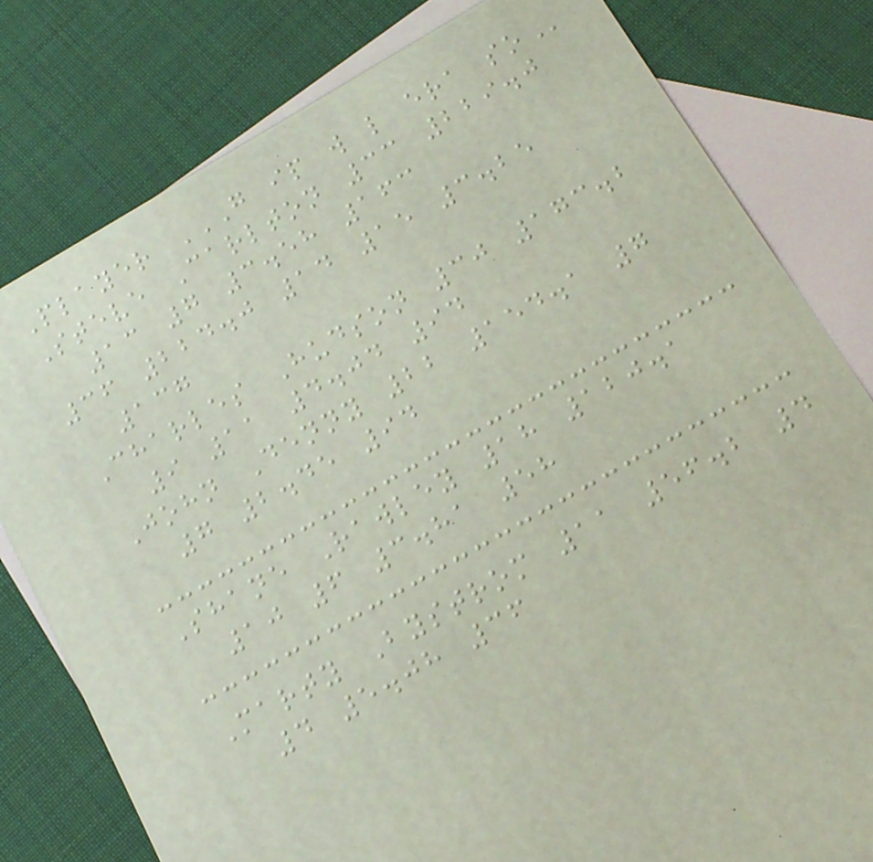Player G IP W L ERA SO
Steve Carlton 33 229.0
13 7 3.58 163
36 224.0 14 15 3.25
137
Charles Hudson 30 173.2
9 11 4.04 94
John Denny 22 154.1 7
7 2.45 94
Shane Rawley 18 120.1
10 6 3.81 58
Marty Bystrom 11 56.2 4
4 5.08 36
